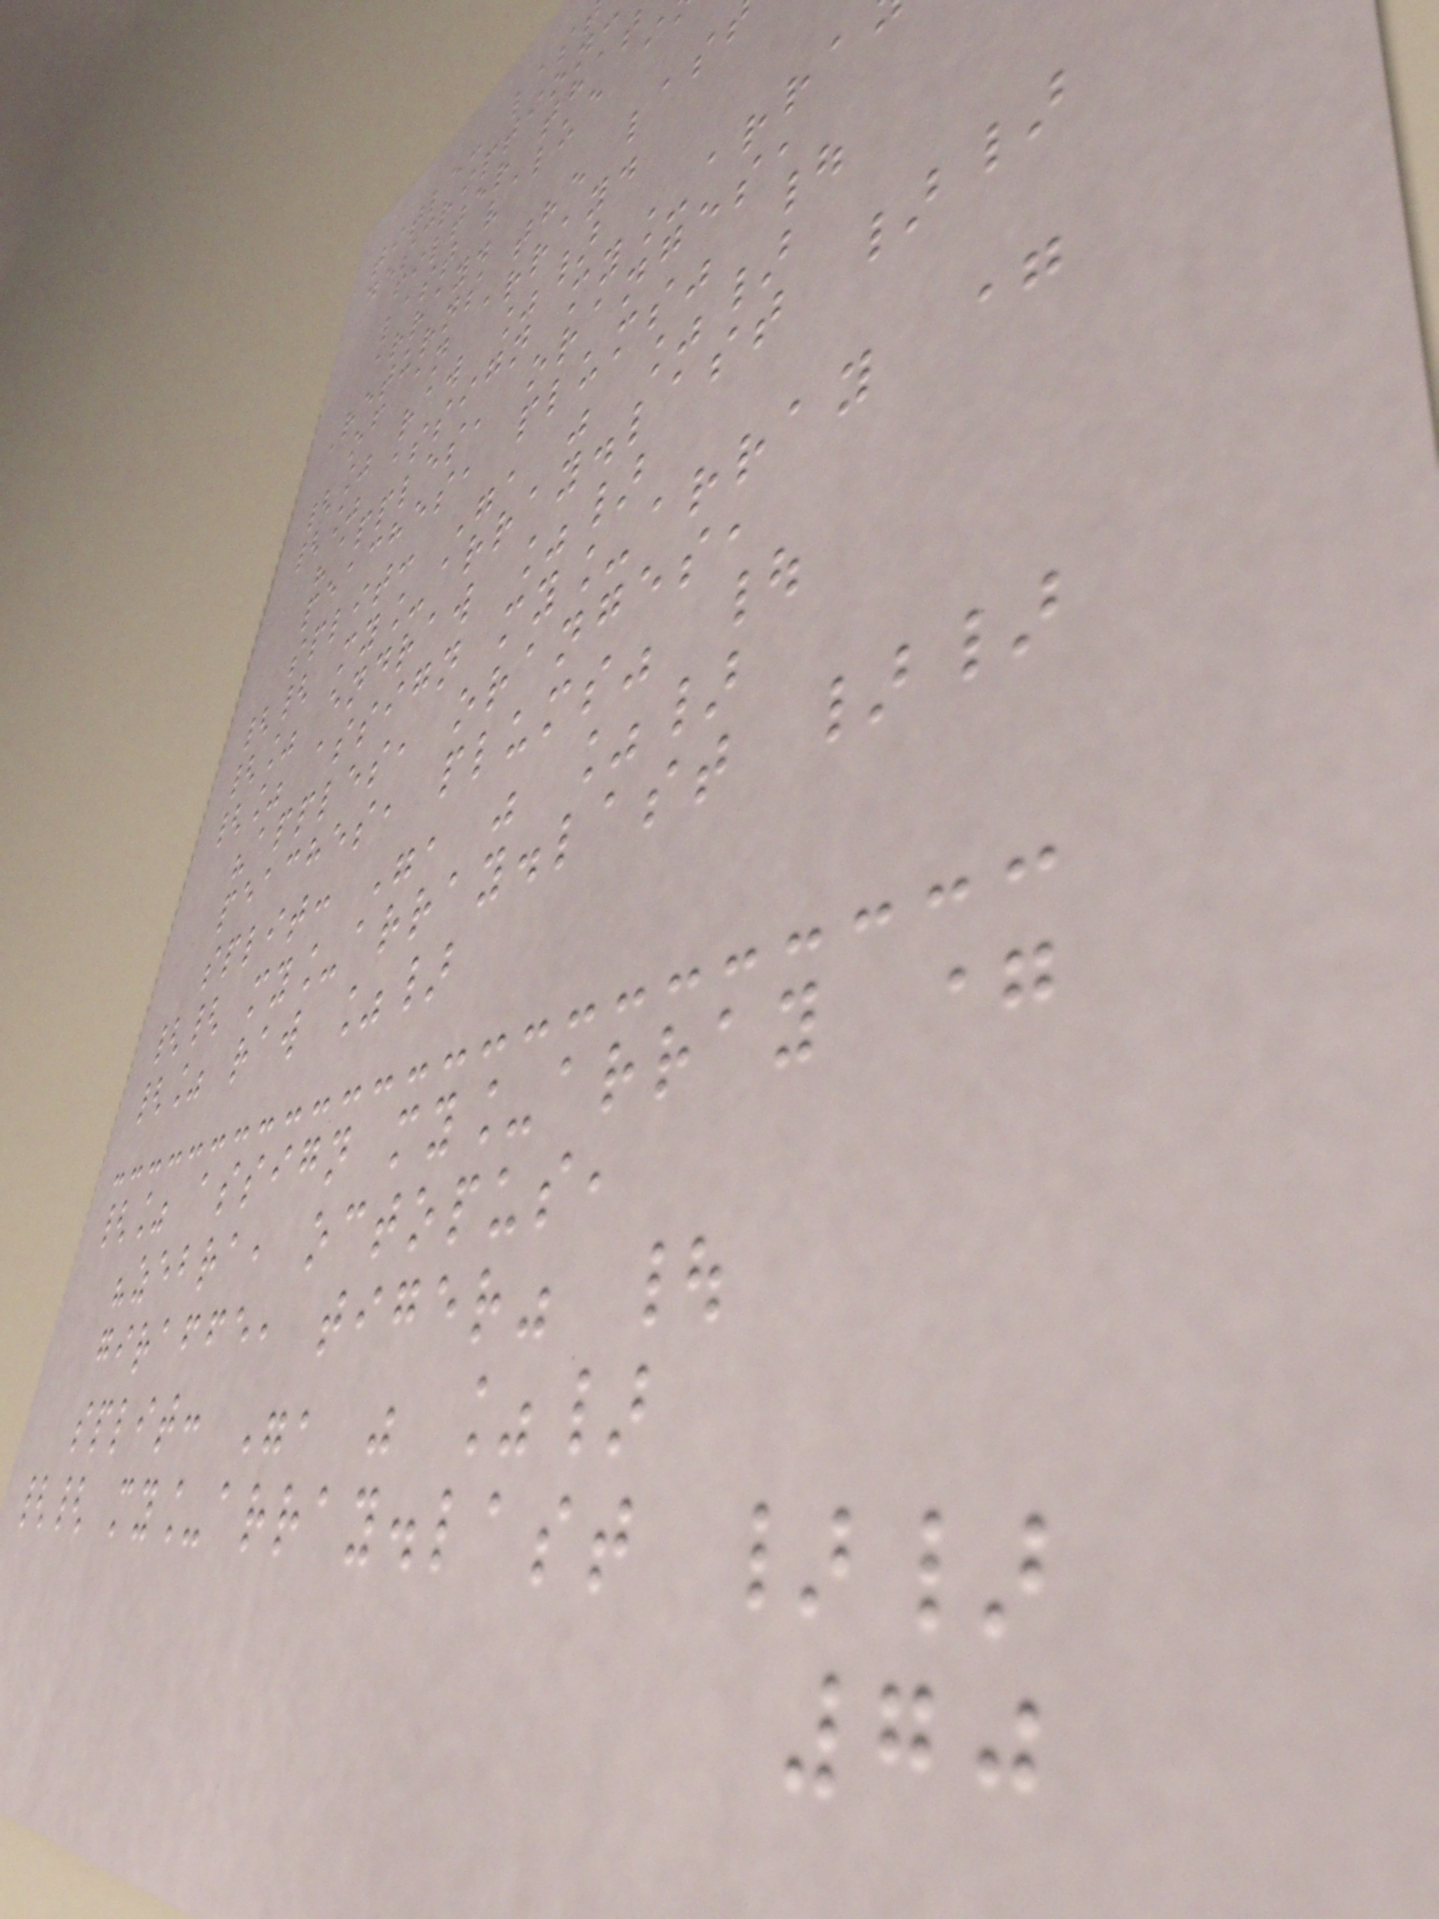title: las
description:
filter that
last value i
array.
Returns the las
of an array.
{% raw %}
{% assign my_arra
"apples, oranges,
peaches, plums" |
split: ", " %}
{{ my_array.last }}
{% endraw %}
{% assign my_array =
"apples, oranges,
peaches, plums" |
split: ", " %}
{{ my_array.last }}
{% raw %}
{% assign my_array =
"zebra, octopus,
giraffe, tiger" |
split: ", " %}
{{ my_array.last }}
70
